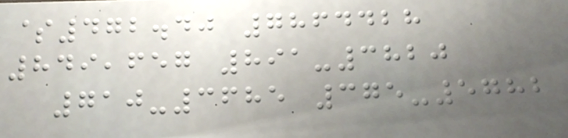$472.40 7864428
849,657 891-3820
710-3685 375-5782
